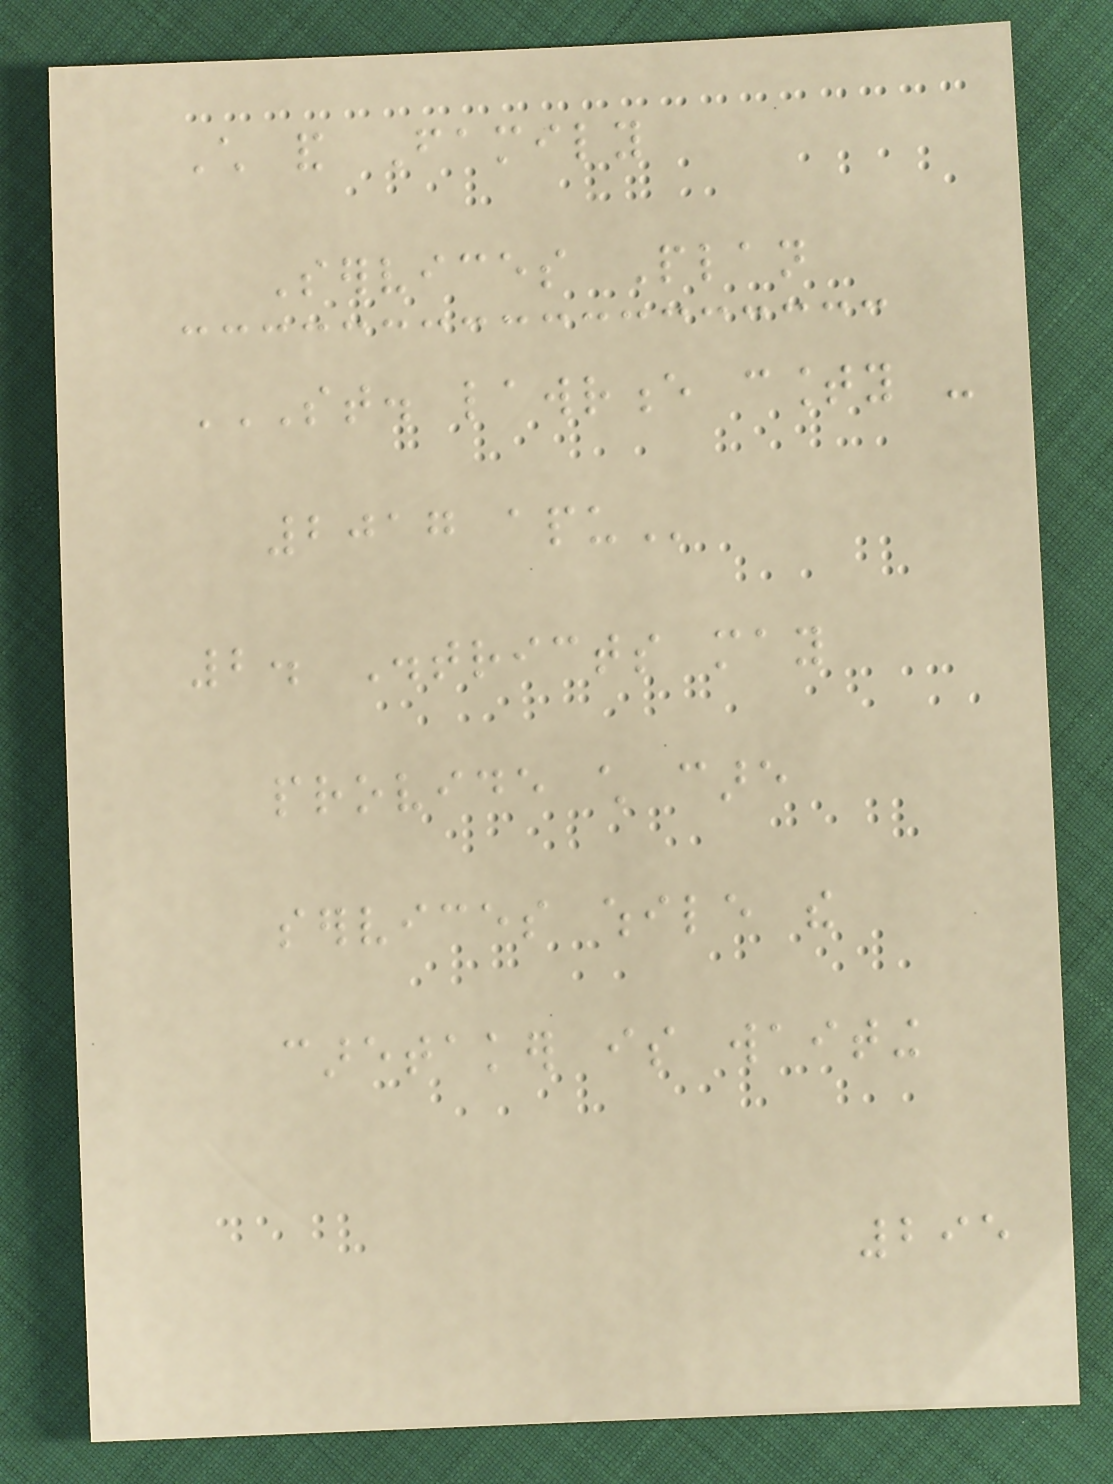Child and Family
Services Plan
ST. LAWRENCE COUNTY -
2017 APU
2. Districts may
provide child care
services while the
caretaker is waiting
295
